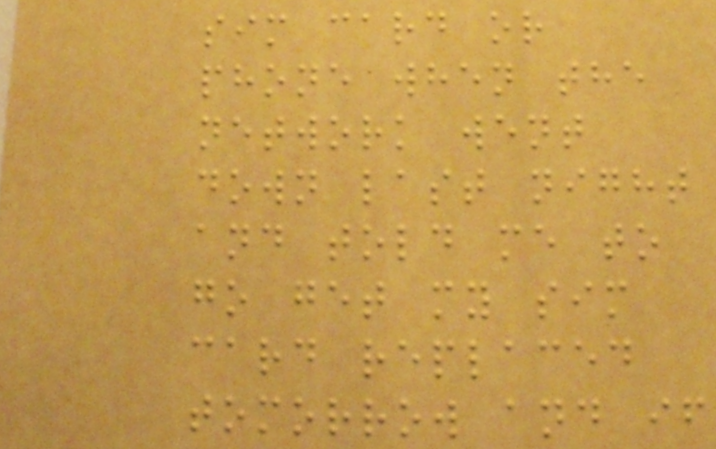sim card or
phone when the
network went
down last night
and told me to
go get my sim
card replaced
tomorrow and if
